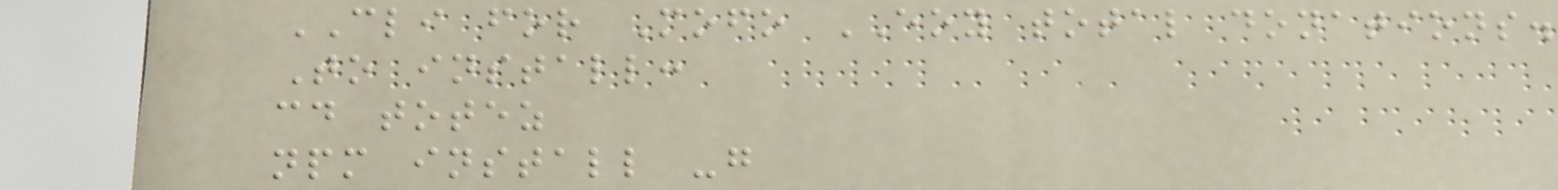CLI for Mofo EOY total donations.
To install:
cd totez
npm install -g
